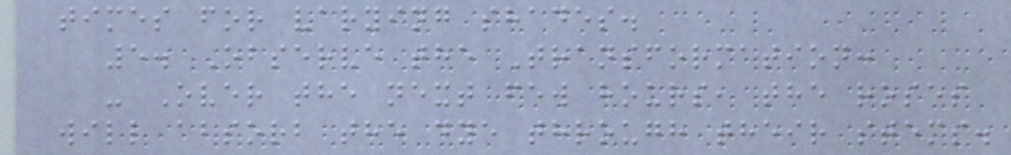times for varying shades.
5. Observe the Transformation:
- Over the next few hours, the roses
will absorb the dye through their stems.
